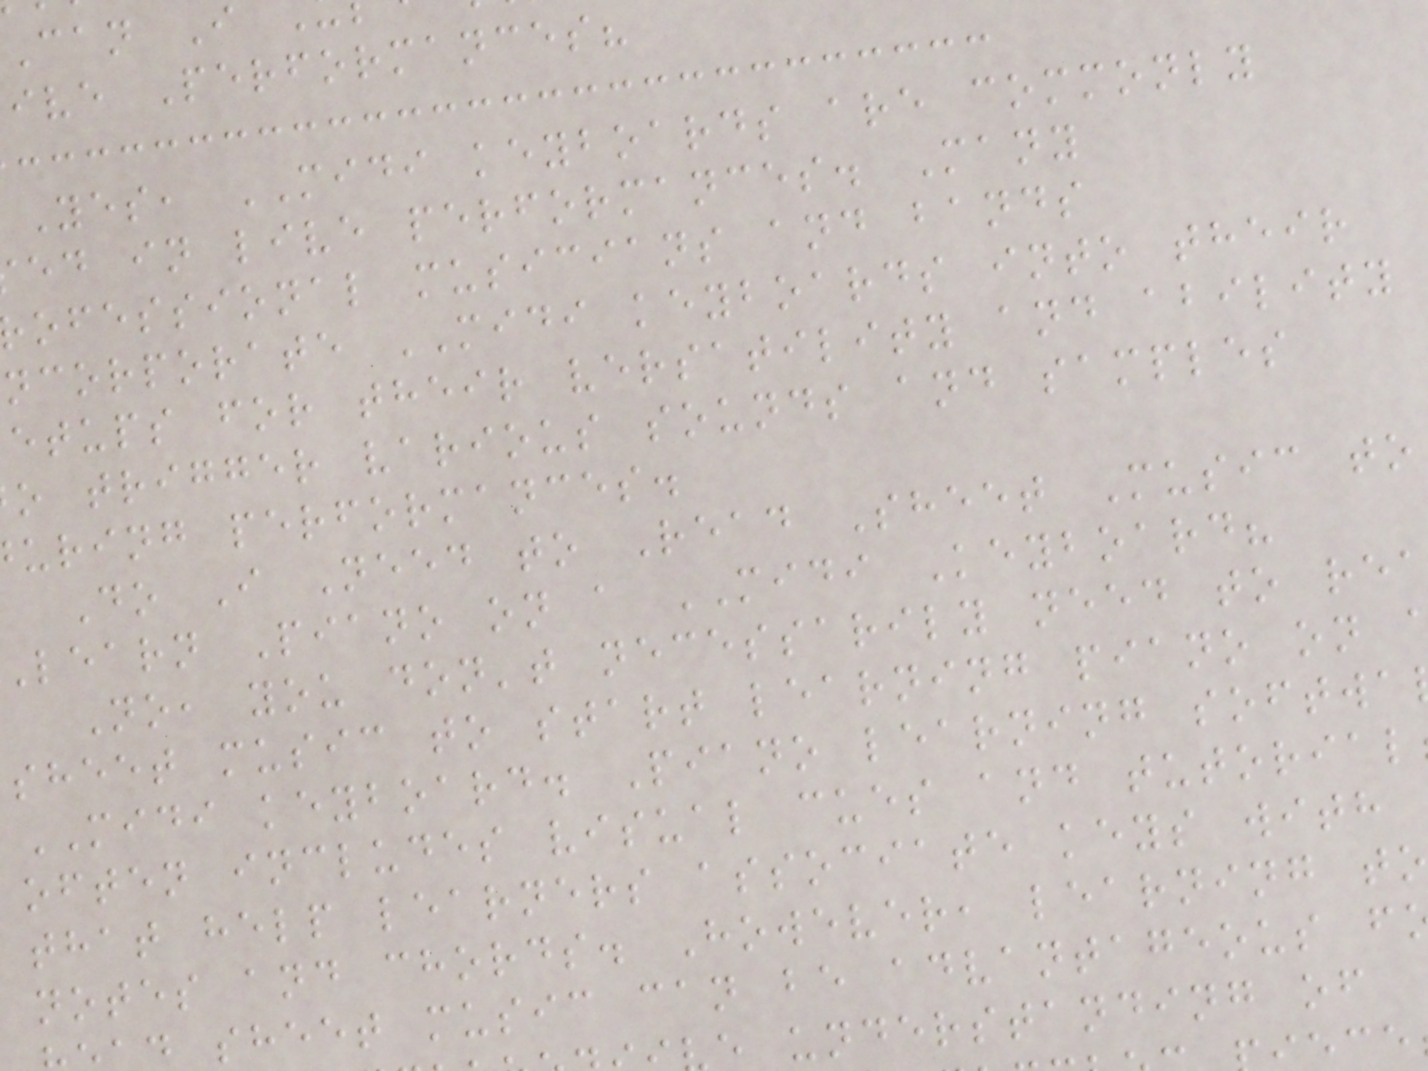ive Performances?
Yes, MIDI keyboards are commonly
ed in live performances. Many
ofessional musicians and bands
ncorporate MIDI keyboards into their
etups for their versatility and ability
o trigger various sounds and samples
uring performances.
Do I Need to Read Sheet Music to
learn Piano on a MIDI Keyboard?
No, you don't necessarily need to re
sheet music to start learning piano on
MIDI keyboard. Piano learning softwa
often includes visual cues and tutorial
that help learners associate keys with
notes and chords. However, learning to
sheet music can be advantageous f
e understanding of
